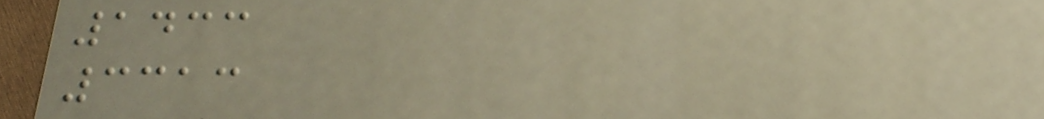1433
3313
